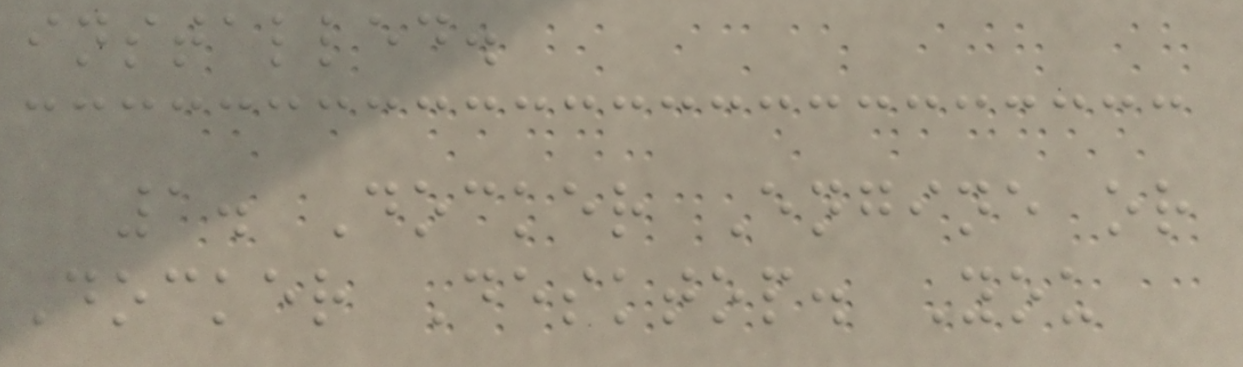installed.
1. Docker Engine or
Docker Desktop. You
